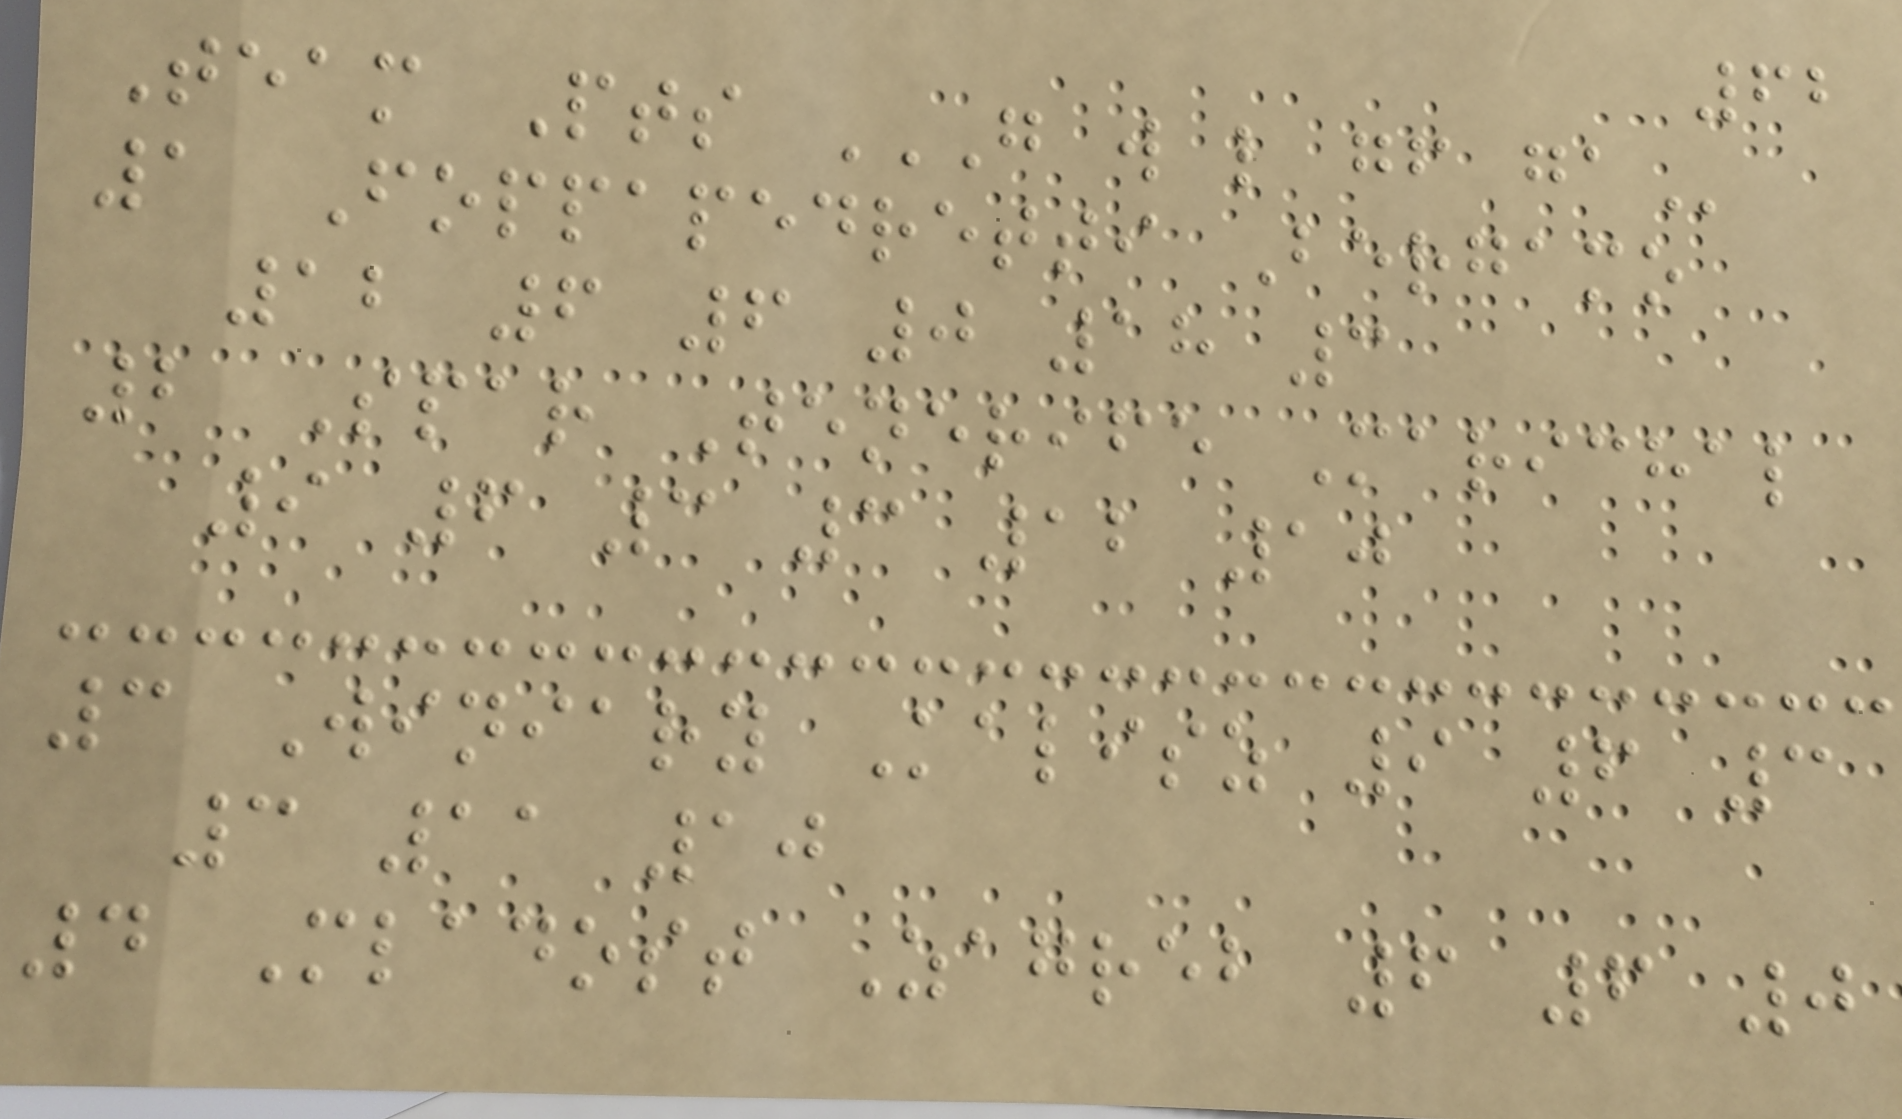62
Team Pts G W L GF GA
1 Foppapedretti Bergamo
12 6 6 0 18 3
2 Spar Tenerife Marichal
9 6 3 3 12 10
3 Winiary Kalisz 9 6 3
3 11 10
4 Mladost Zagreb 6 6 0
